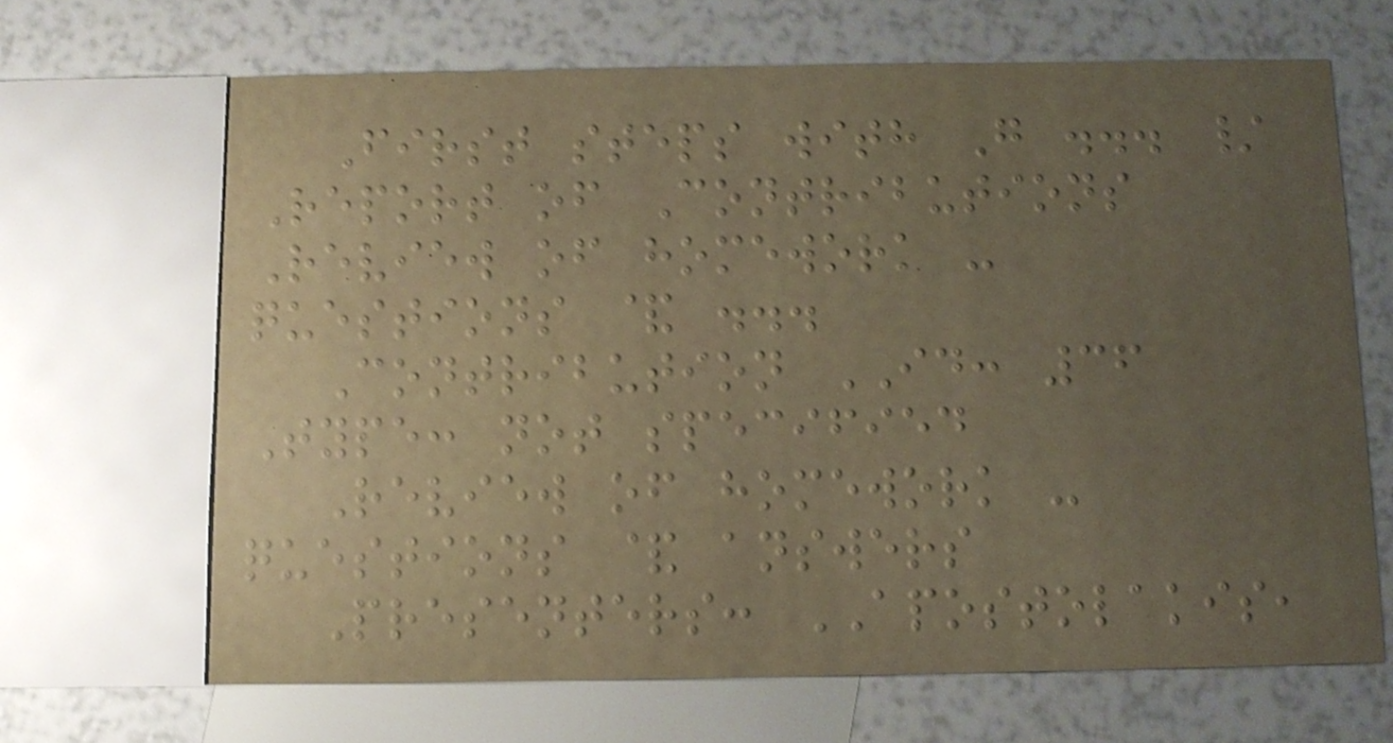First steps with G ... /
Report of Contributions
Review of homework -
questions & ...
Contribution ID: 36
Type: not specified
Review of homework -
questions & answers
Presenters: APOSTOLAKIS,
